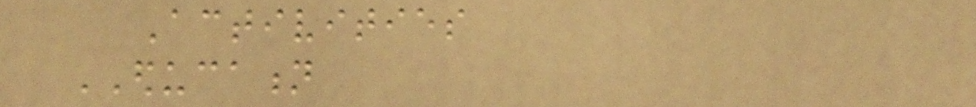Activities
EDUCATION
